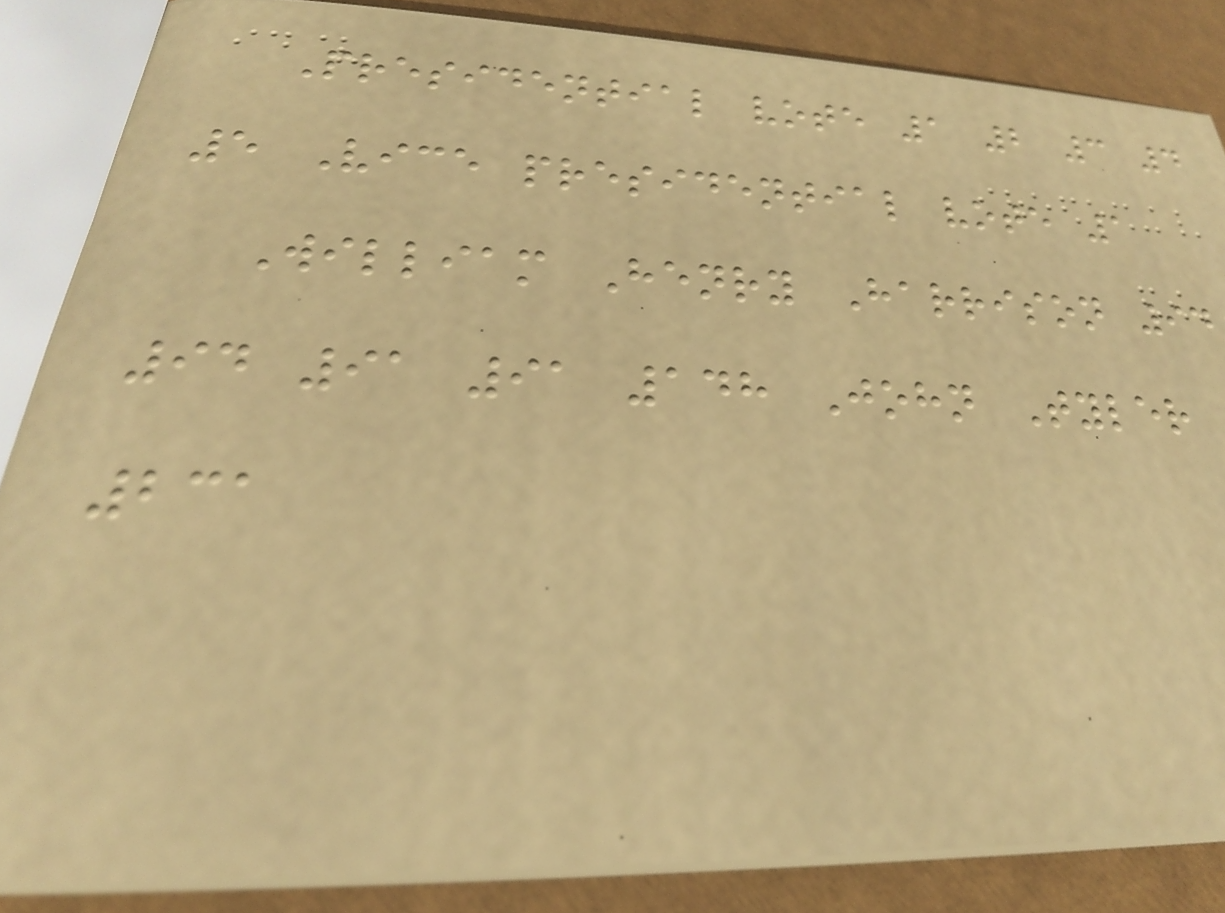Presidential vote 1 2 3 4
5 Vice presidential vote 1
William Henry Harrison 94
94 91 91 148 John Tyler
231
